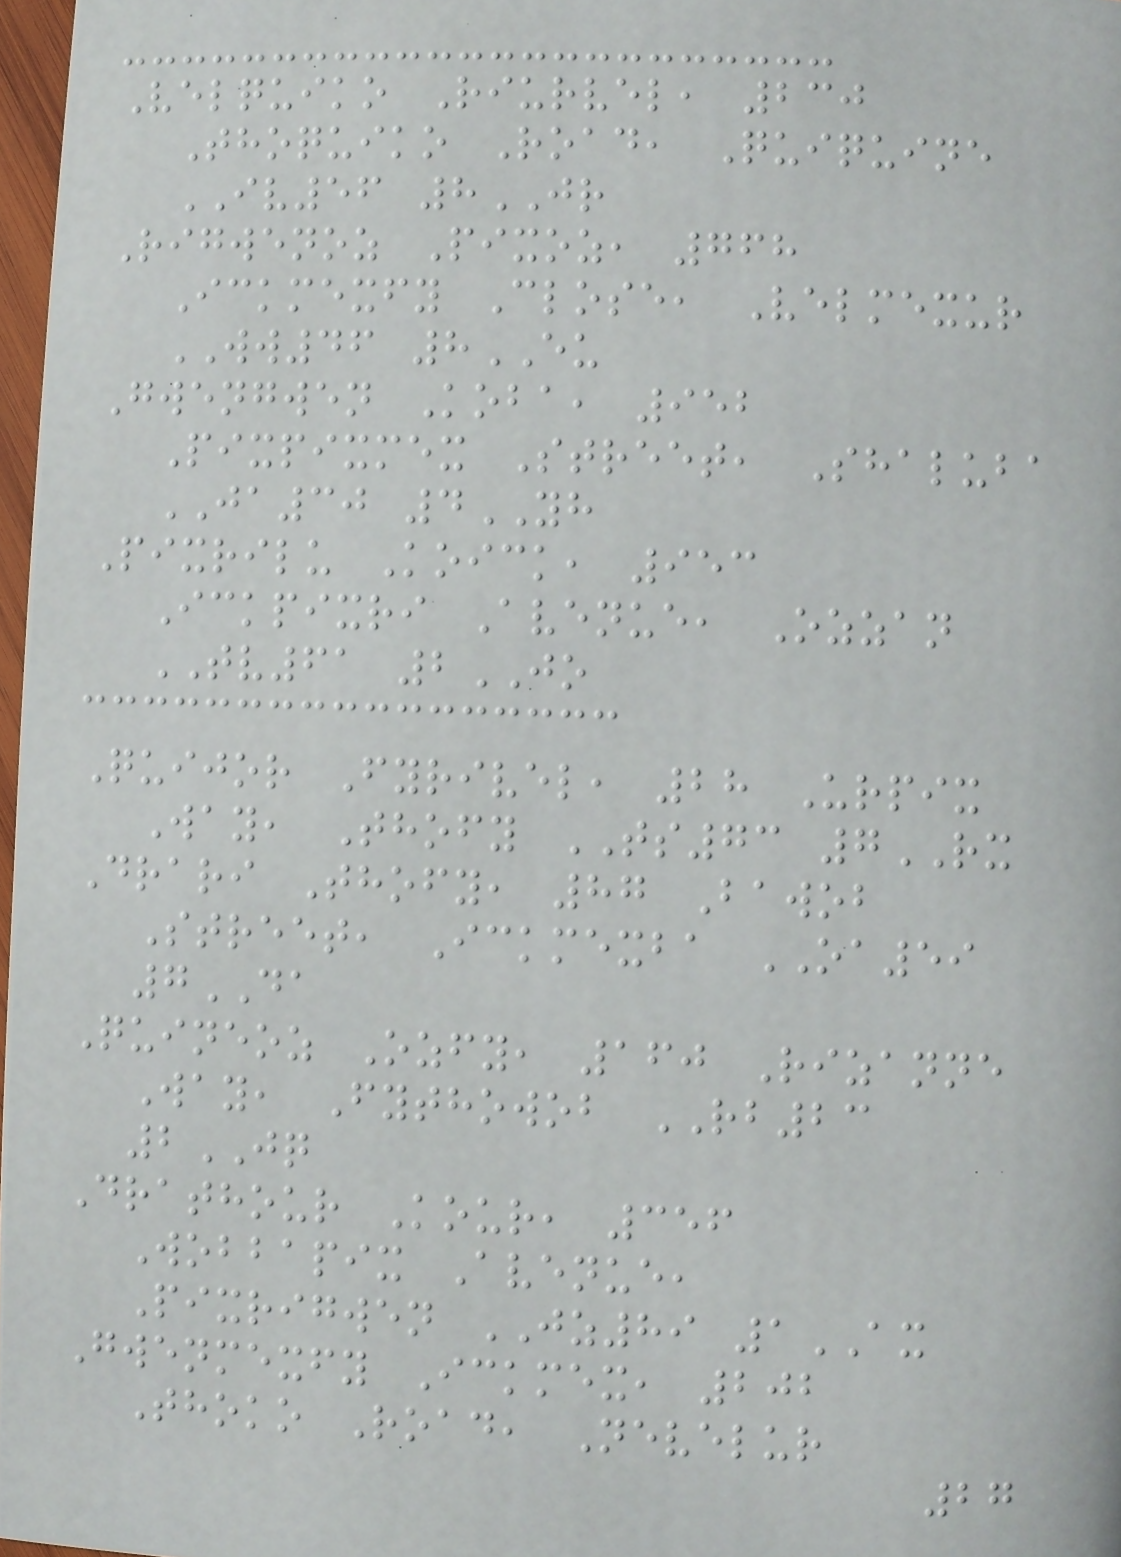Velquiko Riurvel, 230
Thoquiko Road, Quiquine
IV56 8JR
Rigwenoz Pixoz, 768
Ickmexfy Close, Velmexur
WW46 8EU
Gwengwen Koba, 952
Pixpixmex Street, Shaluba
JA30 4YH
Pixrilu Koick, 953
Ickpixri Avenue, Ozzan
TV61 2JO
Quijor Fyrivel, 28 Urpix
Way, Thofy TS73 7RX
Drari Thofy, 87 Bawob
Street, Ickmexba OA59
7DA
Quineoz Ozfy, 160 Rizanne
Way, Fythowob RB23
2JQ
Drathour Kour, 356
Wobbapix Avenue,
Pixrigwen JZ89 1AX
Gwenmexfy Ickmex, 202
Thoko Road, Nevelur
27
